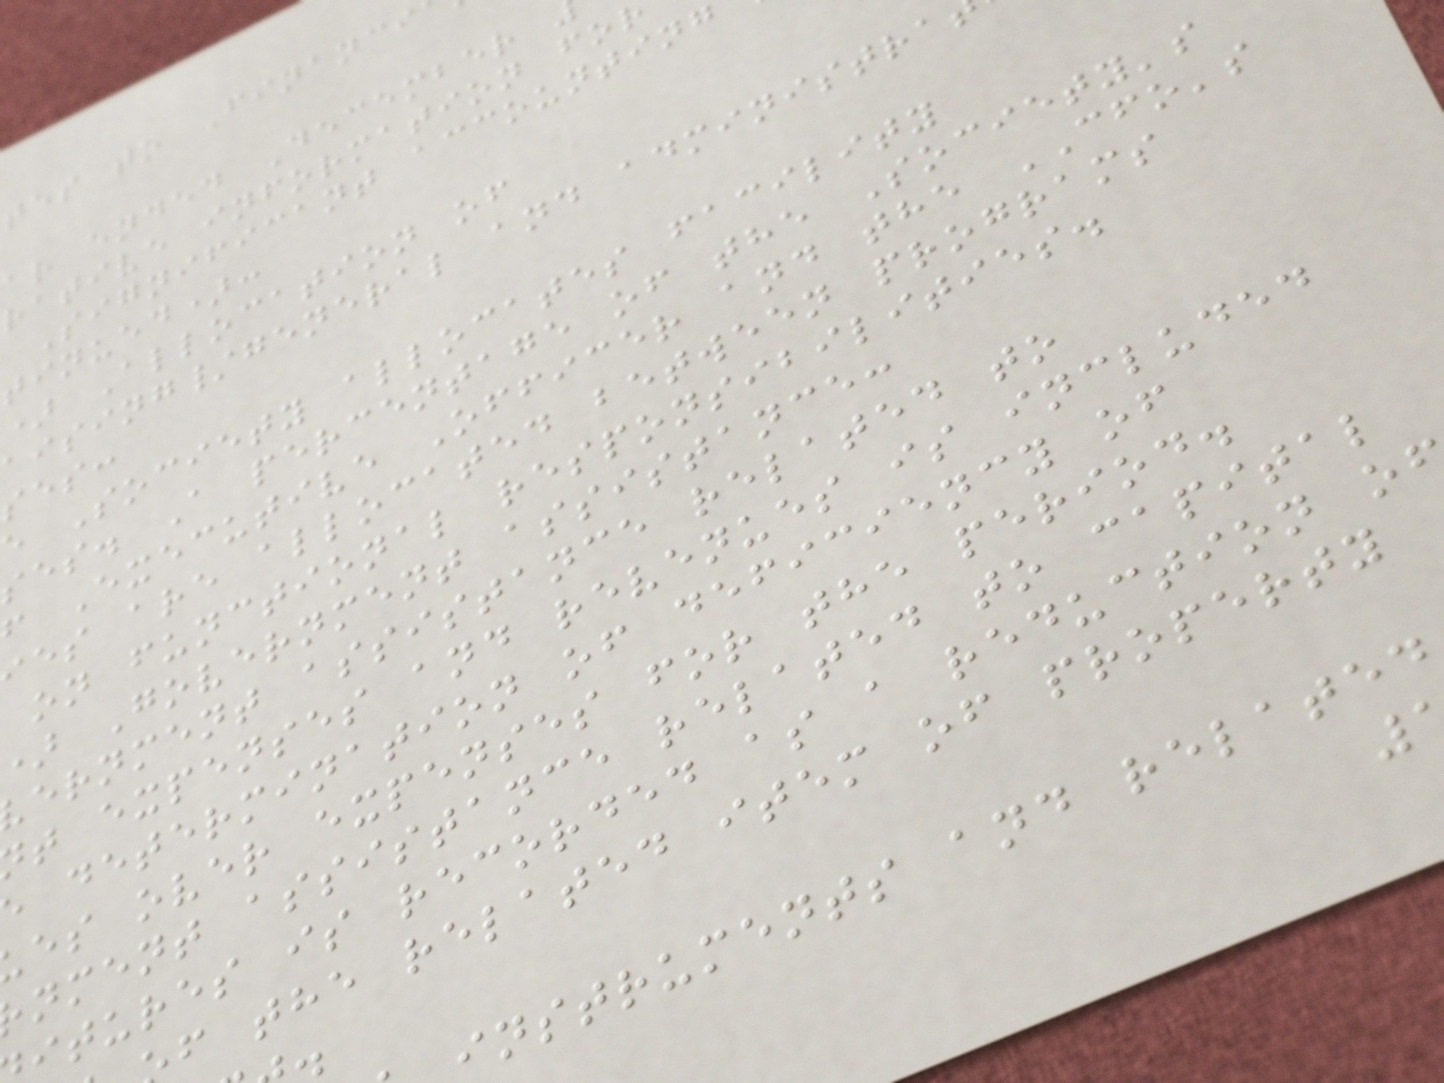tes to Financi
ar ended December
rative information for
Significant accounting
tinued):
) Allocation of
aising/general and administra
ses:
e Society allocates facility
ses. A percentage of the Society's
f Executive Officer and the CFO's
ies are allocated between programs
on functional responsibilities.
Government assistance:
ernment assistance related to
t expenses and revenues is included
determination of deficiency of
es over expenses for the period.
nment assistance related to capital
itures is recorded as a reduction o
f the related item of property
instruments and related
